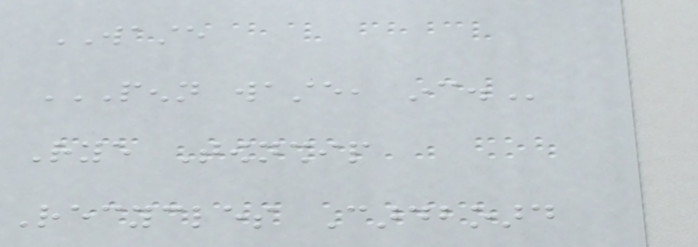WASTE
PENN WASTE, INC.
Rye Township
Recycles Cardboard
